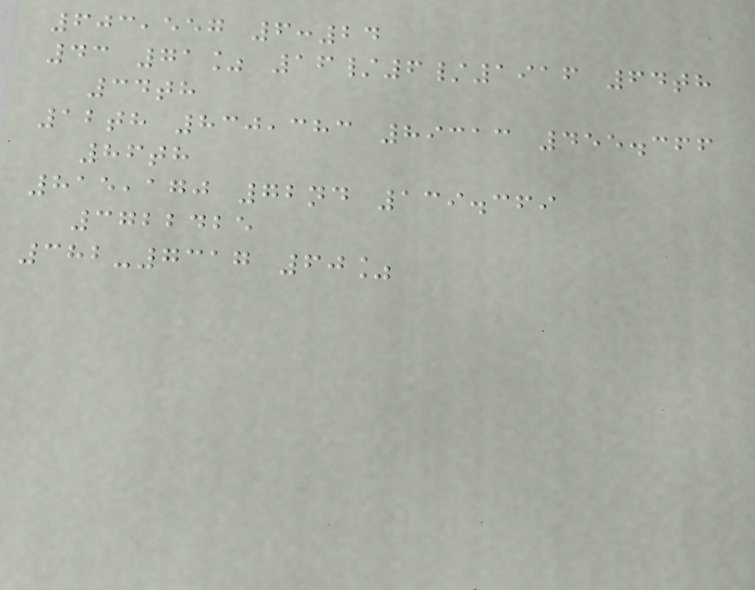603,557 6:24
43 71% 16/6/1916 64th
34th
12th 830,383 89313 455.366
86th
815,170 72nd 139.369
3722425
382-7317 60%
